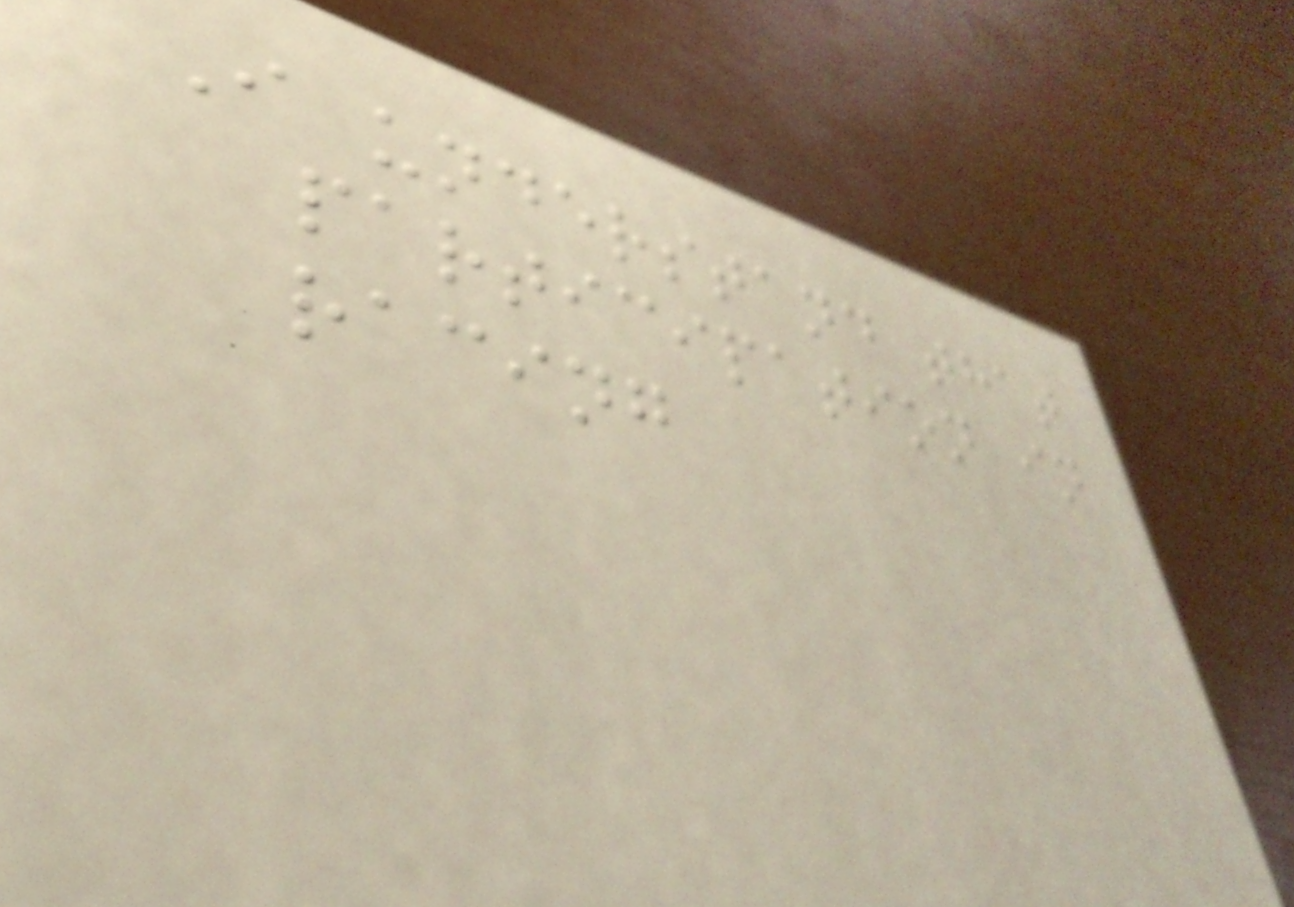I understand that
participation in
racing
